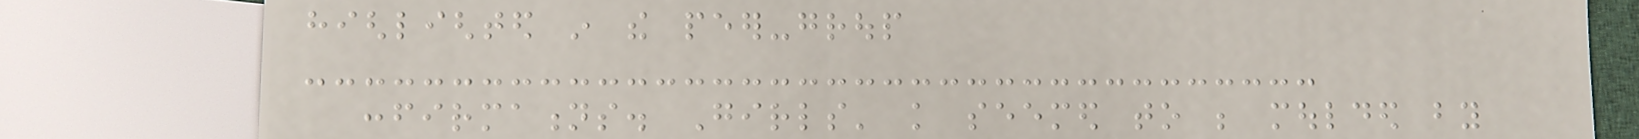highlighted in the peer-group
confirmations. Girls' knowledge seemed to be moulded by
